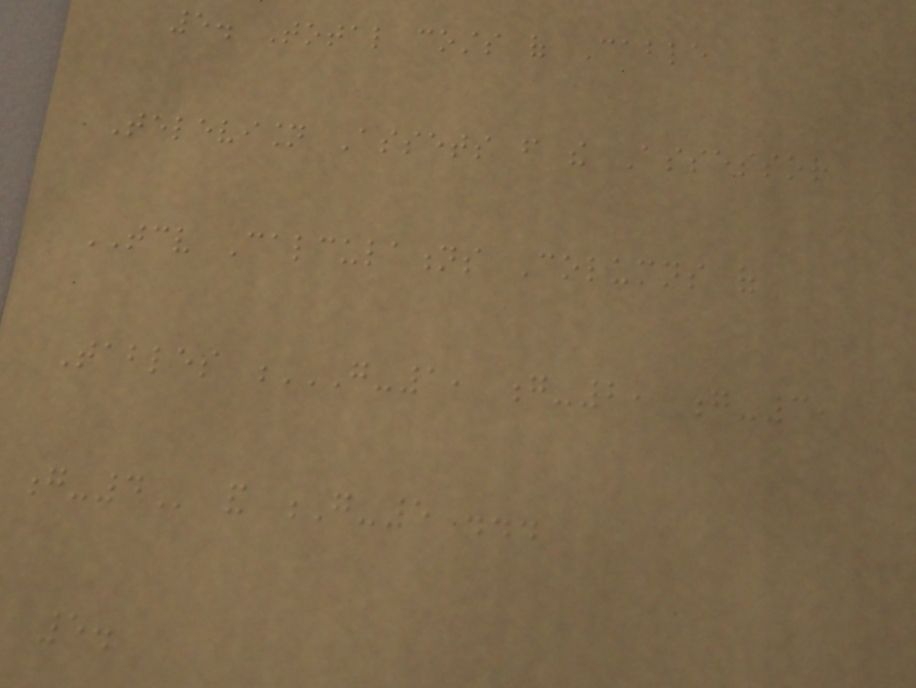5. Total costs of Cable
Television Assets from the Assessor
TCV Calculations Columns of
Tables G-1, G-2, G-3,
G-4 and G-5 ...
5.
